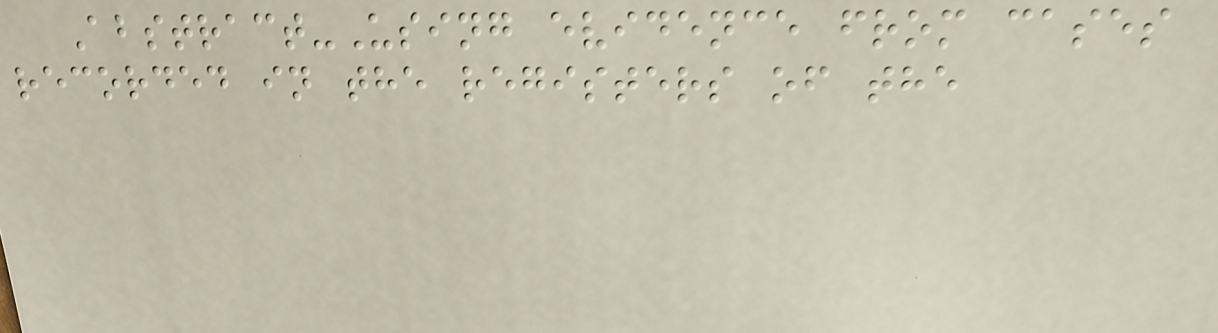Abstract-Using evidence from cases
recorded in the registers of the
